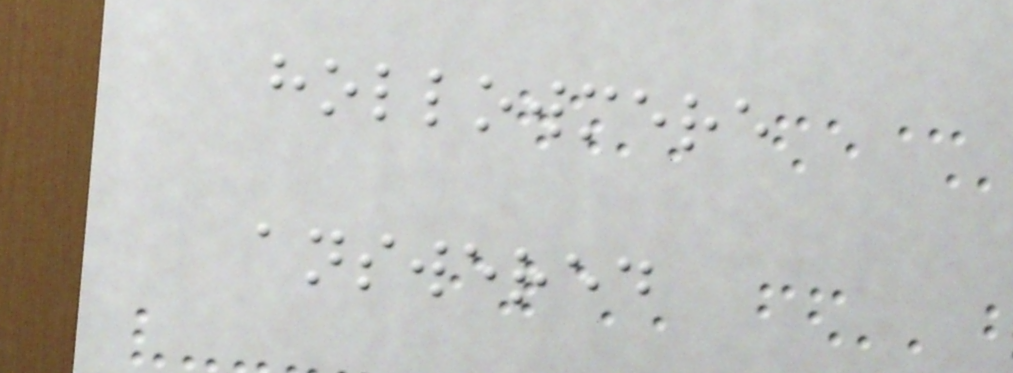hollowmere
answered
